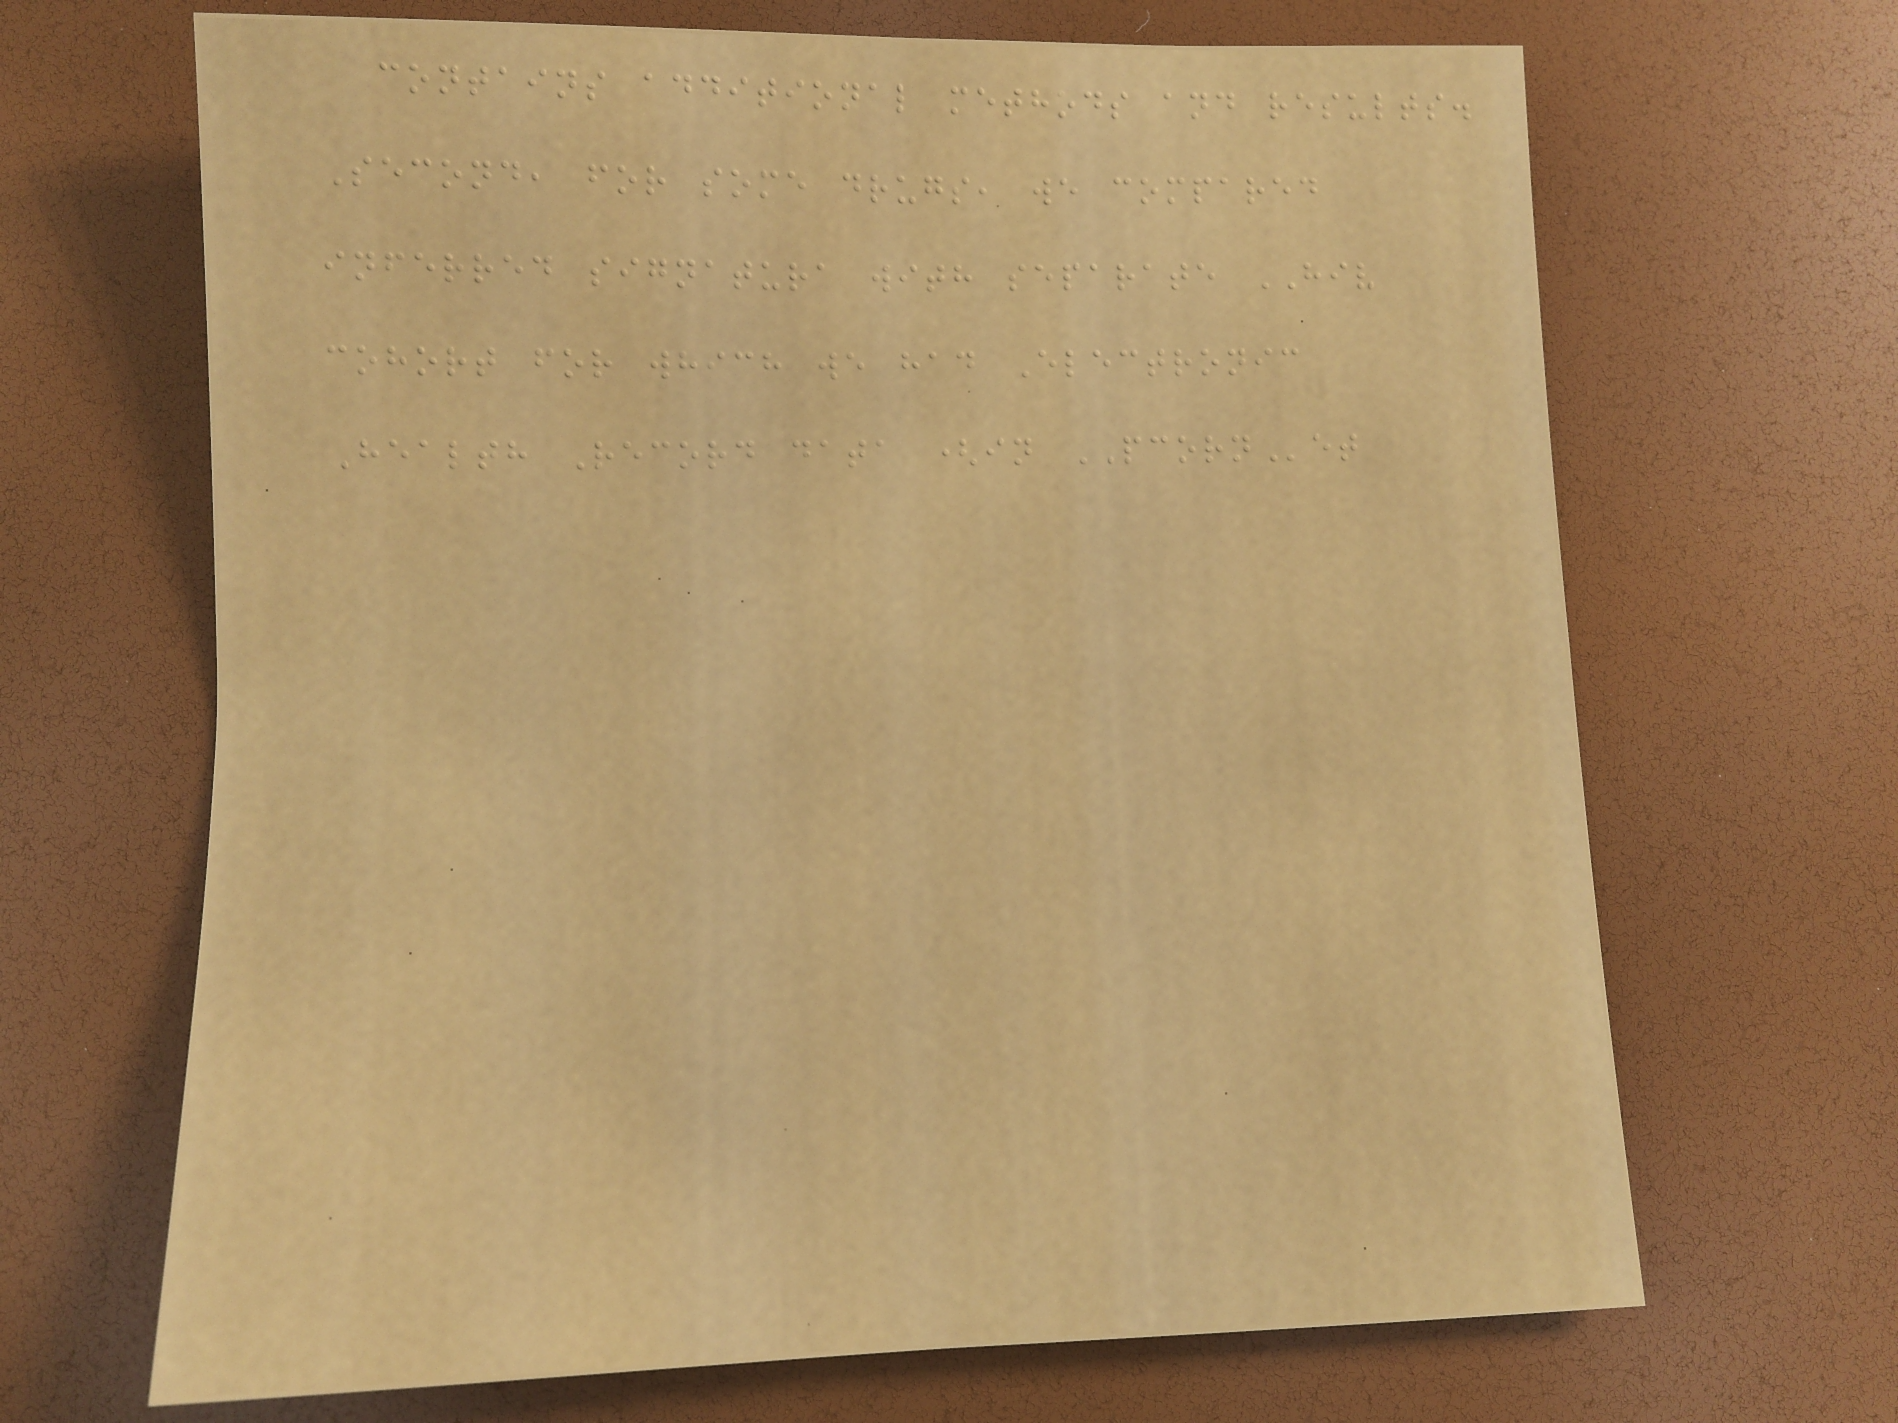contains additional methods and results.
Second, for some drugs, we compared
inferred signatura with separate HIV
cohort for which we had Electronic
Health Record data (in PCORNet
